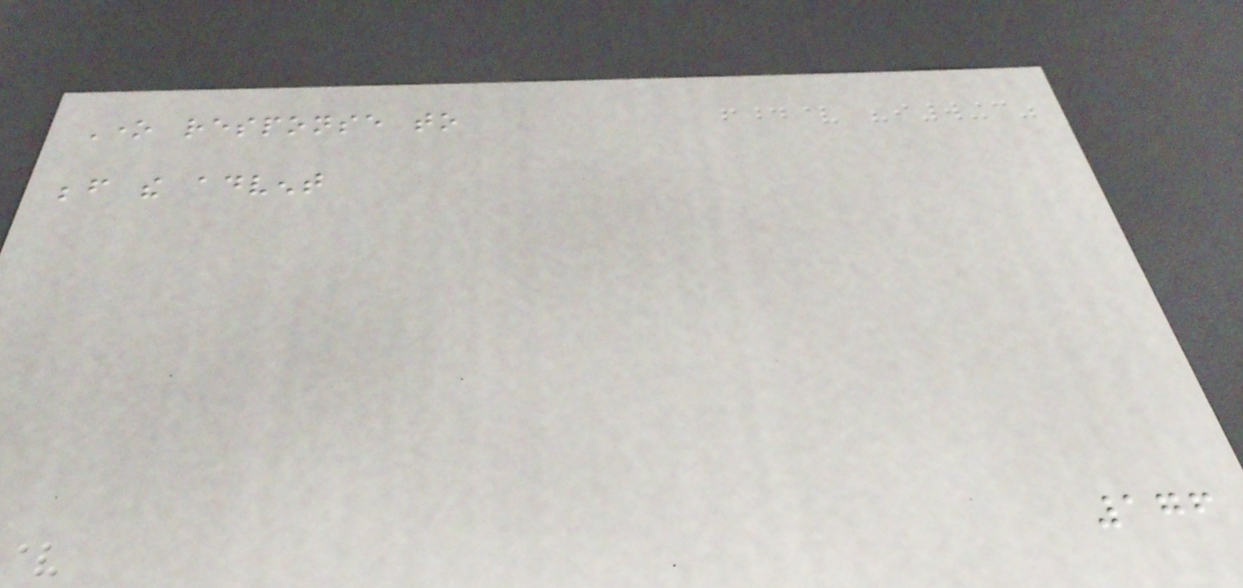One response to
before the advent
176
